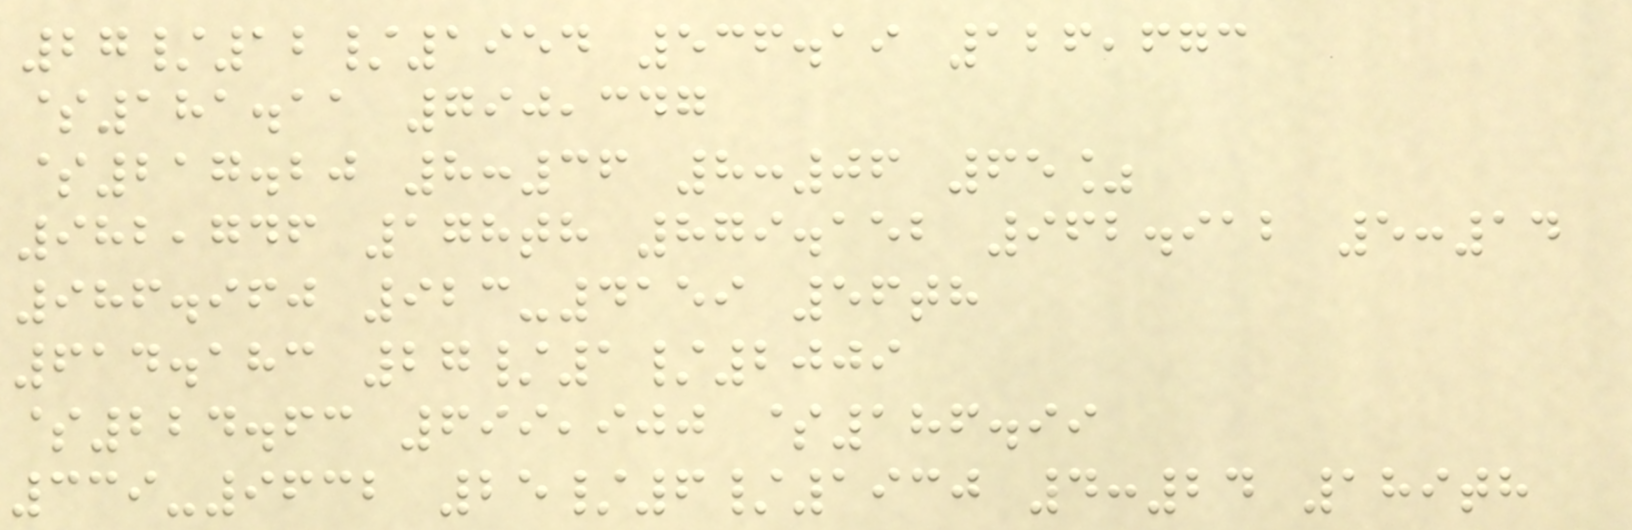27/12/1954 536.19 126,673
$181.11 790,347
$217.20 8:36 8:06 65%
982,746 178th 879.152 962.912 5:14
986.960 923-4159 56th
614.183 27/1/2009
$224.63 699,900 $186.99
339-9632 25/6/1930 4:24 189th
